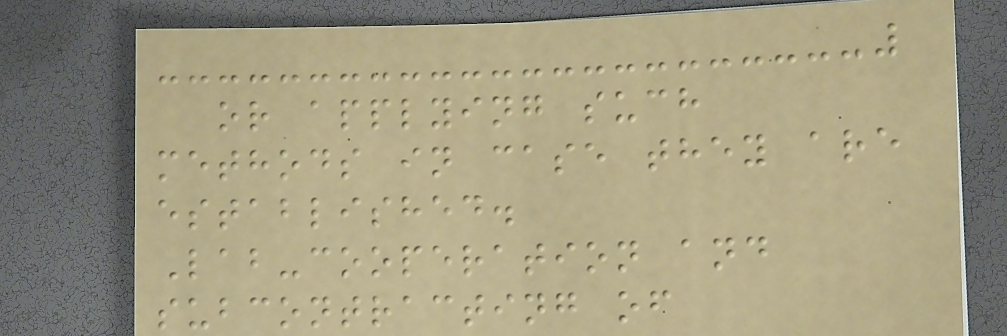or applying such
methods in case they are
established.
Lab-cooperation and
subcontracting of
